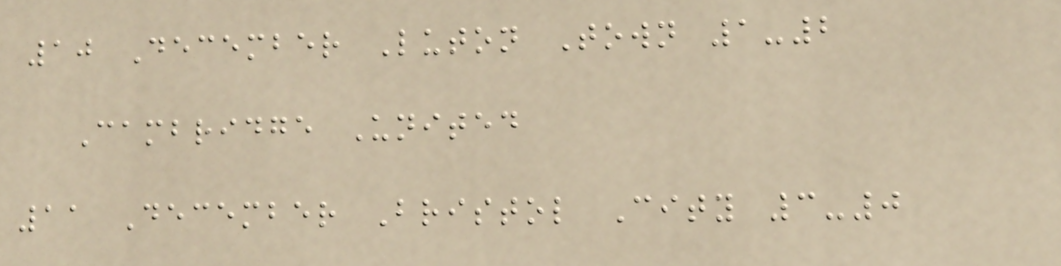10 December Luton Town 1-2
Cambridge United
11 December Bristol City 3-0
